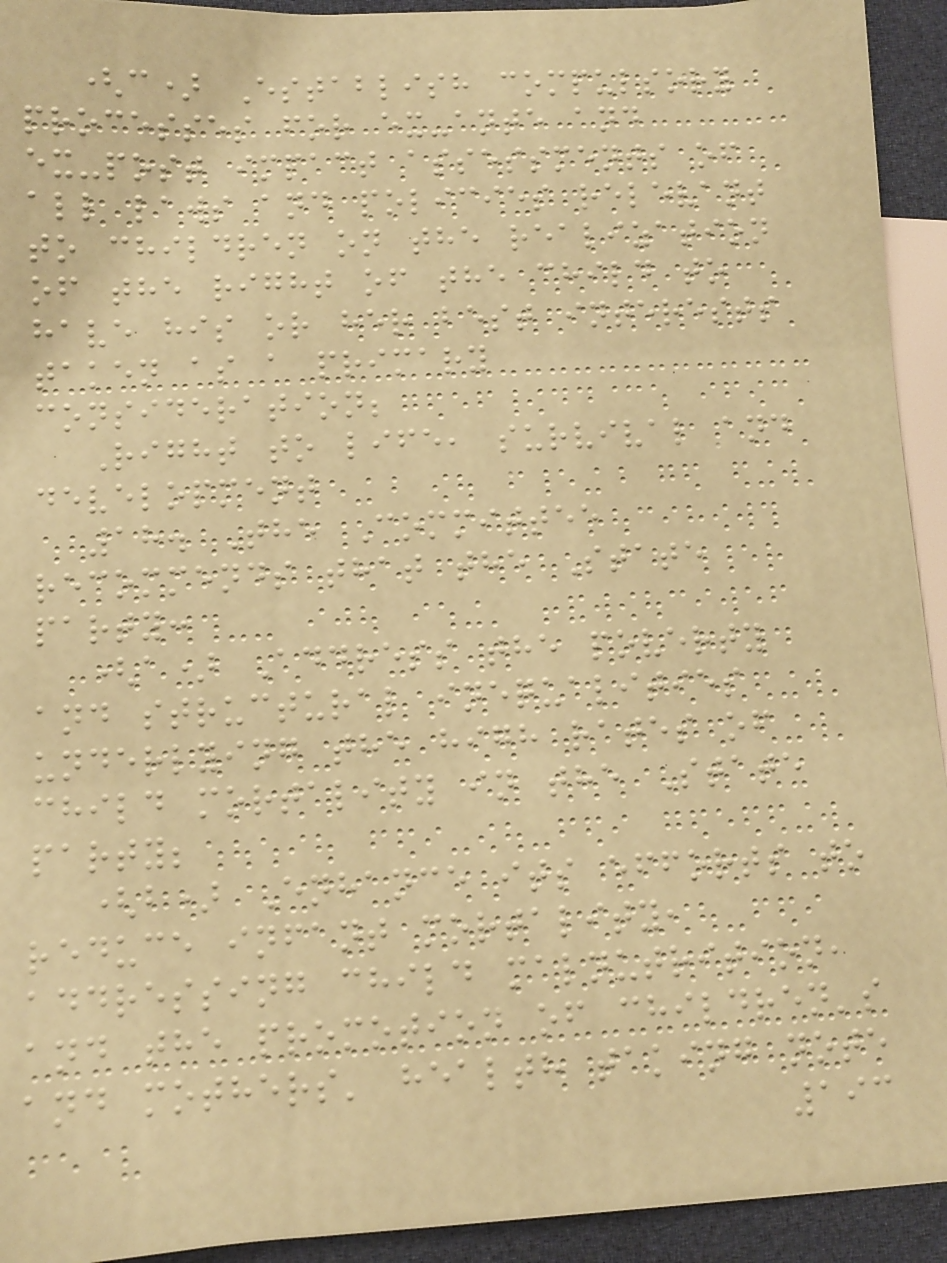(c) Establish compulsory
processes for ex-ante and
ex-post impact assessments of
all laws and policies relevant
to children on the realization
of the right of the child to
have his or her best interests
taken as a primary
consideration;
Right to life, survival and
development
18. The Committee
recommends that the State
party:
(a) Address the poverty
and structural inequalities
underlying the high rates of
child mortality in the State
party;
(b) Enhance its efforts to
reduce infant mortality,
addressing child malnutrition,
and the promotion of children's
and mothers' health taking note
193
